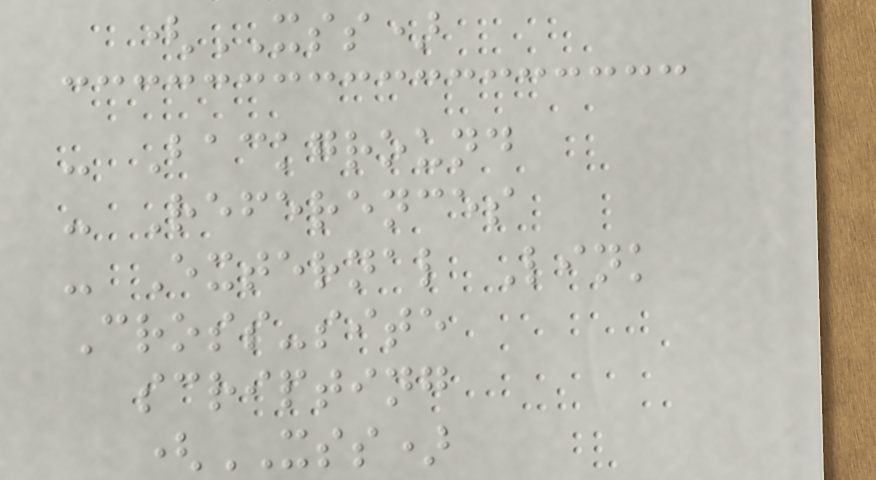(XSS)
- Background
- References
- External Link
Cross-site
scripting
(XSS)
